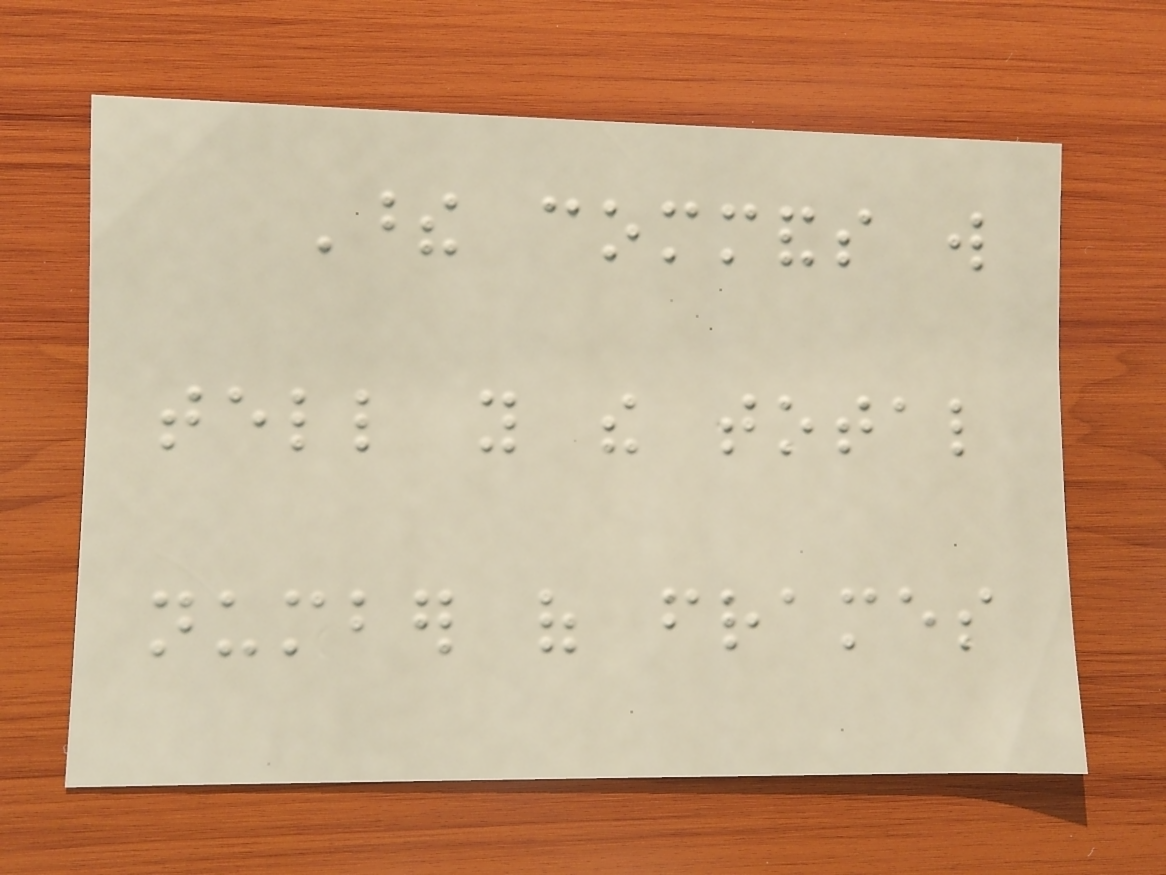These commands will
tell you the total
number of frames
